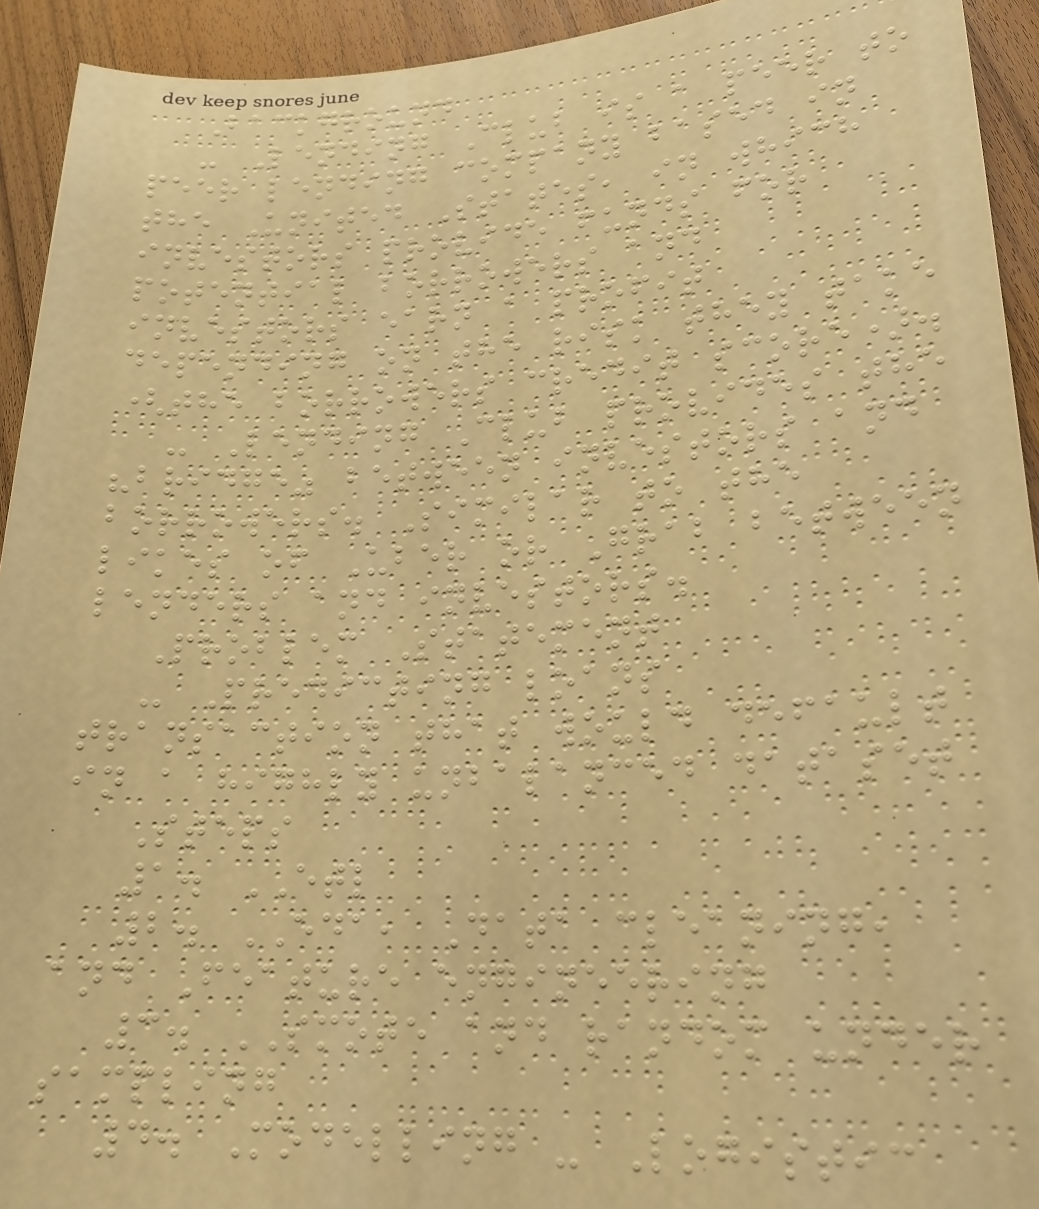Background
- Lending Club is a peer to
peer lending company based in
the United States, in which
investors provide funds for
potential borrowers and
investors earn a profit
depending on the risk they take
(the borrowers credit score).
- Lending Club provides the
"bridge" between investors and
borrowers. Similar to the
likes of Uber or Grab between
lenders and investors.
Problem Statement
- Predicting loans
transaction that would default
in a highly unbalanced dataset
Steps
1. ETL
2. EDA, Data cleaning,
and Feature engineering
3. SMOTE and random under
sampling
4. Modelling - Logistic
